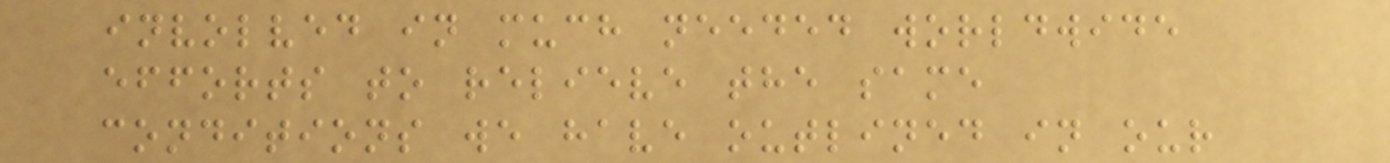involved in much needed worldwide
efforts to relieve the same
conditions we have outlined in our
